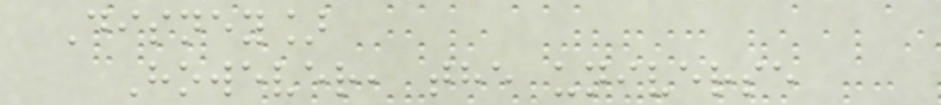Disney]
However, the universe
